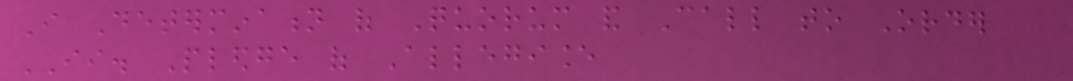I Determination of Quorum and Call to Order
II. Pledge of Allegiance
